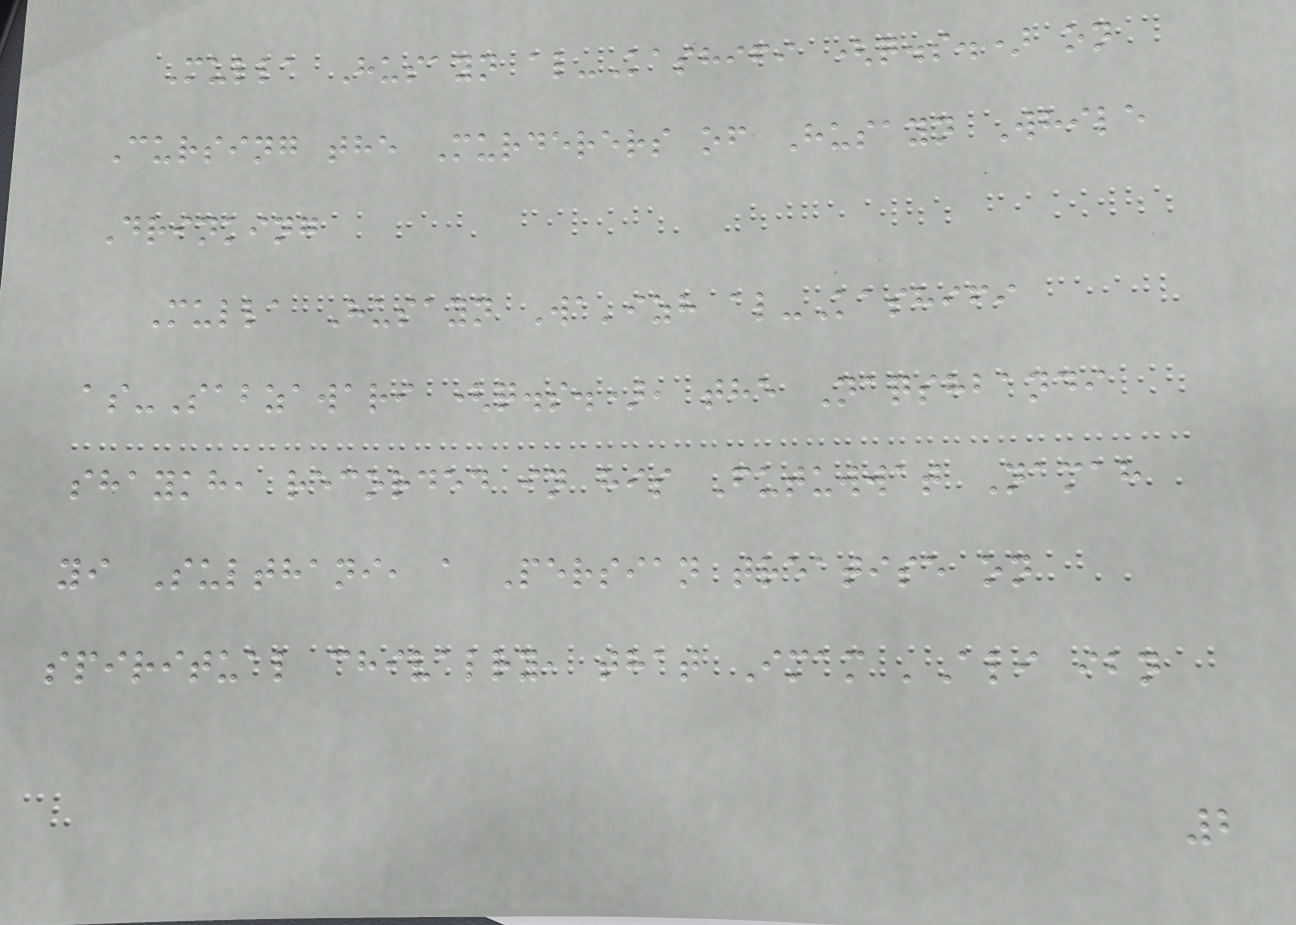Mulla Husayn al-Kashifi (q.s.) on
Cursing the Murderers of Husayn While
Drinking
Mulla Husayn Wa'izh al-Kashifi
as-Sabzawari (q.s.), the Naqshbandi
shaykh, recorded in his Futuwwat Namah
yi Sulthani, a Persian treatise on
spiritual chivalry, that Imam 'Ali ibn
2
